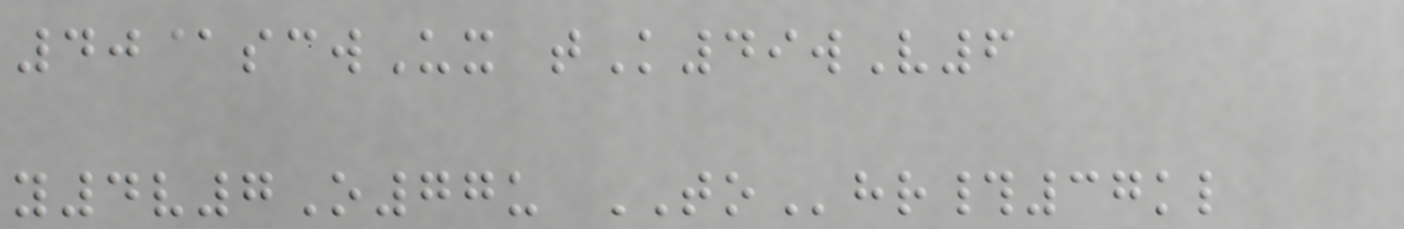40@scwUx tK49wV6
y4v7O77u TOhr#37kl
